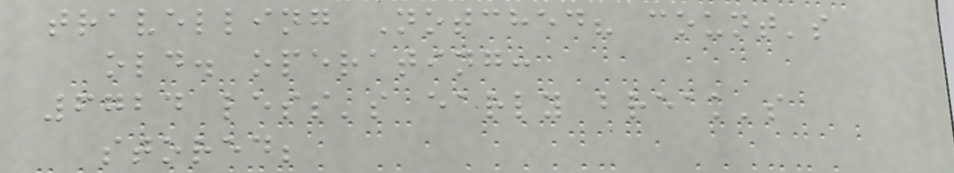travelling Notched? count's
old. operating:
6724 less's early break's
stored;
